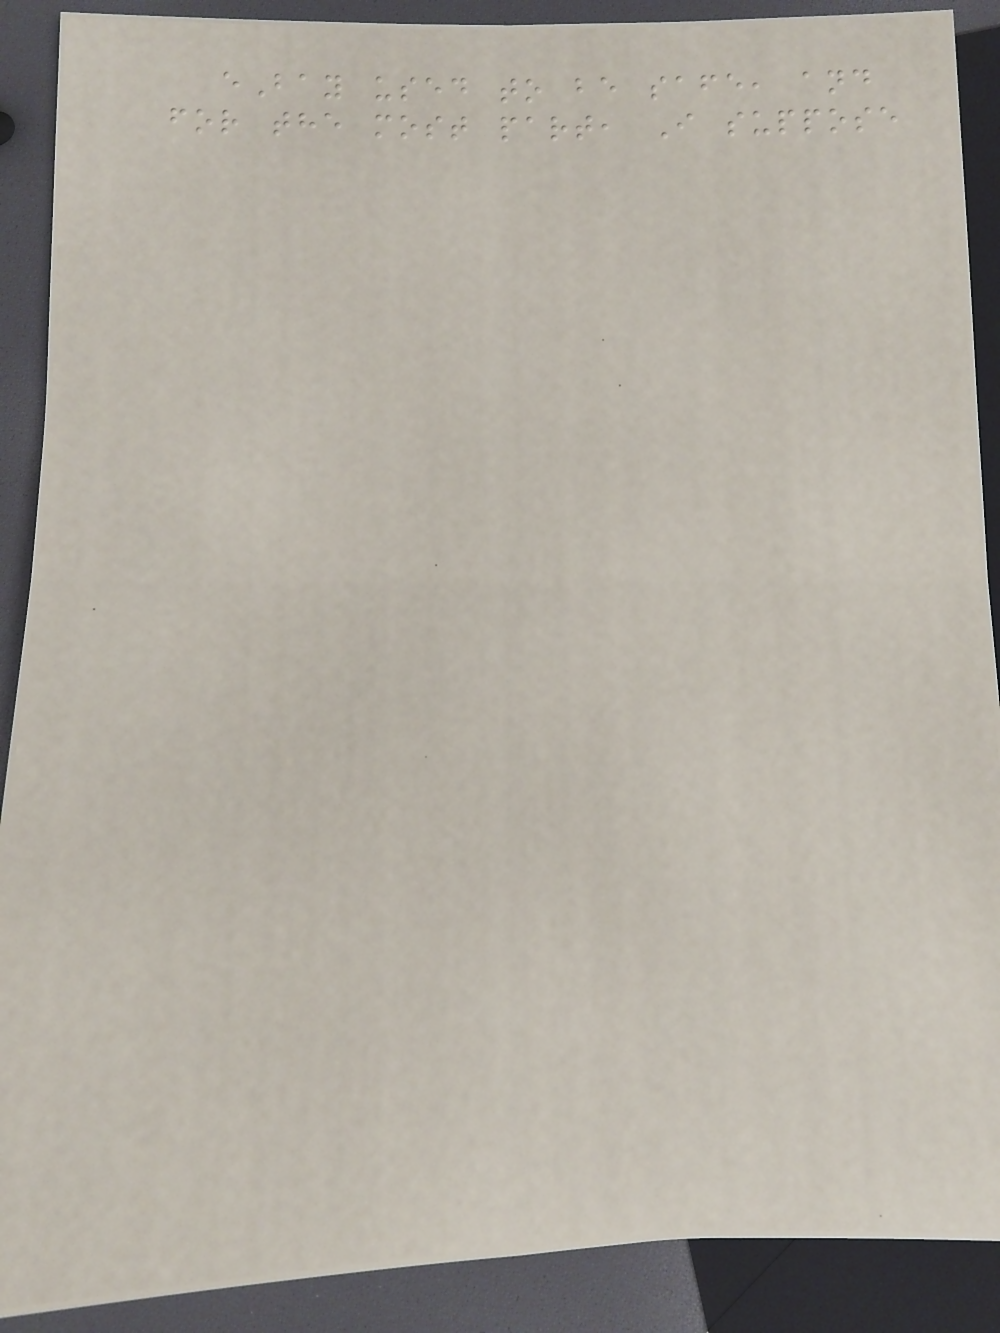eBay used to be safe, and
for the most part, I suppose
